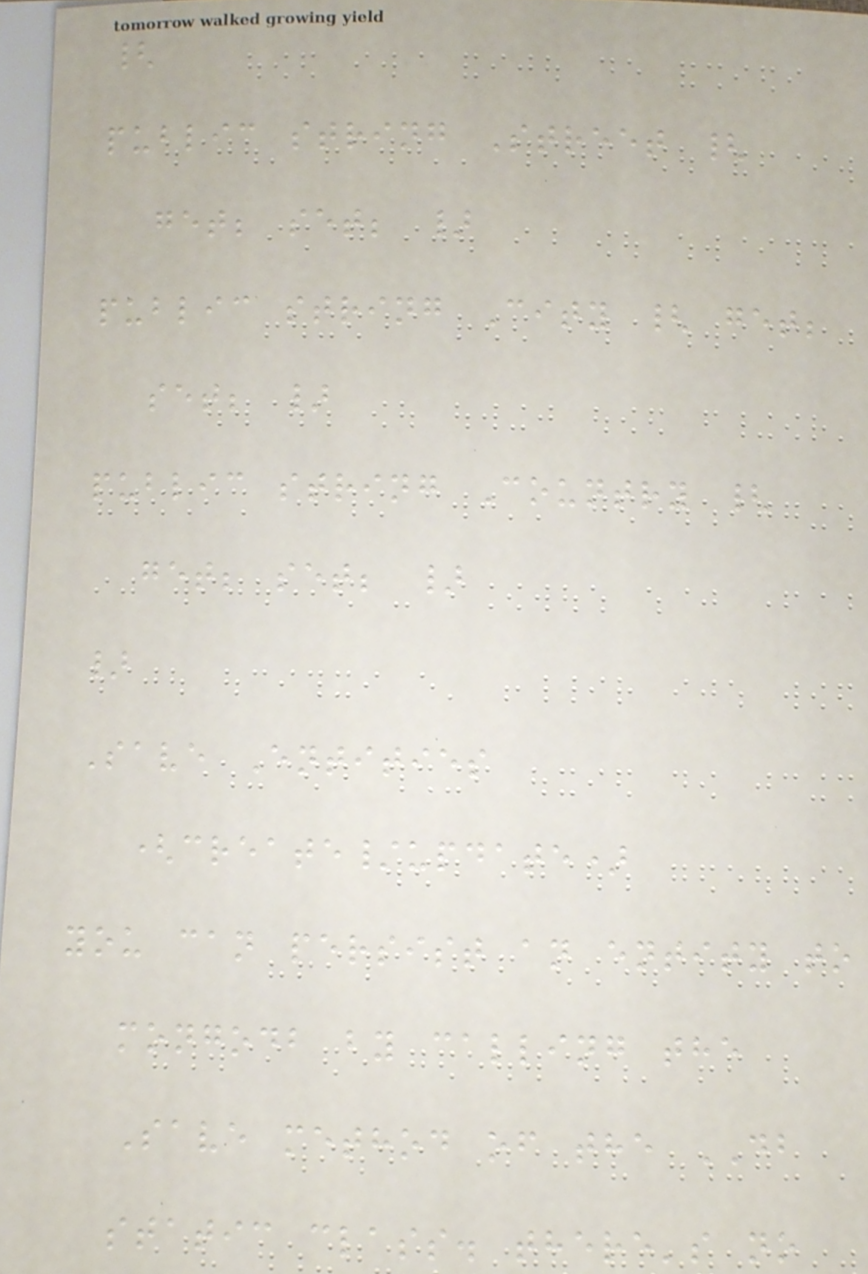{
public string Street {
get; set; }
public string City { get;
set; }
public string Country {
get; set; }
}
Save Entities
(create/update)
you can persist an entity to
mongodb by calling the
Save method of the DB
static class. there's no
